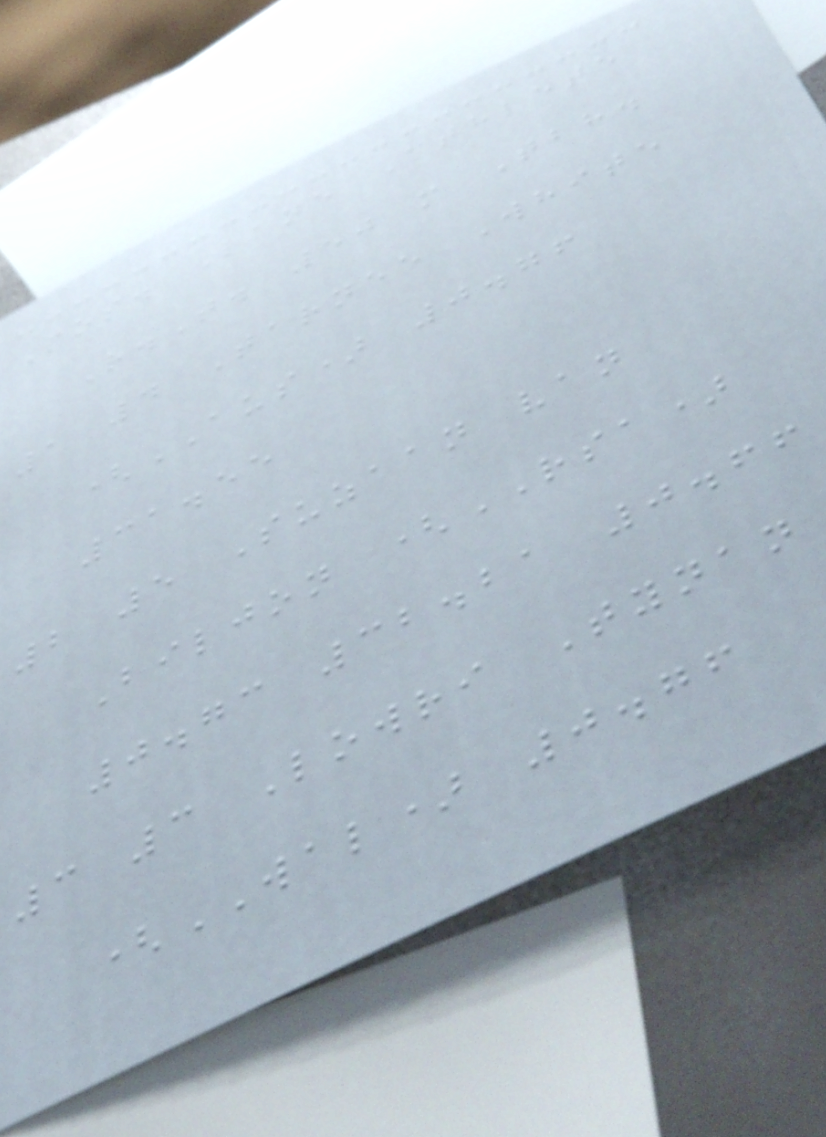Pos. Lane Athlete
R.T. 50 m Tbh.
1 4 Tarnee White
(AUS) 0.76
31.55
2 5 Suzaan van
Biljon (RSA)
0.73 32.21 0.66
3 3 Lowri Tynan
(WAL) 0.76
